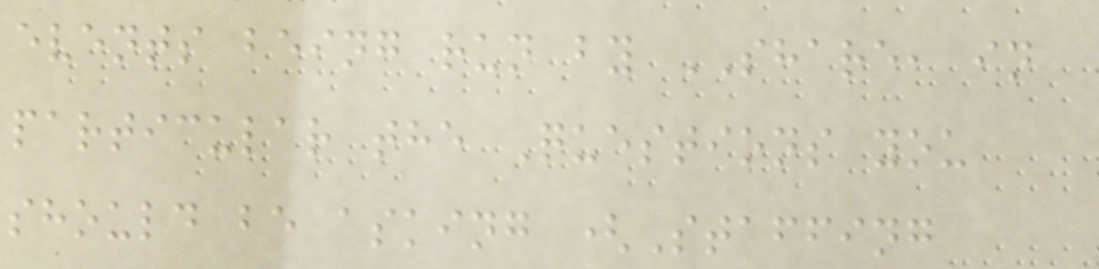events being run by SHARE, in
particular the Questions you
should be asking (Staffing
